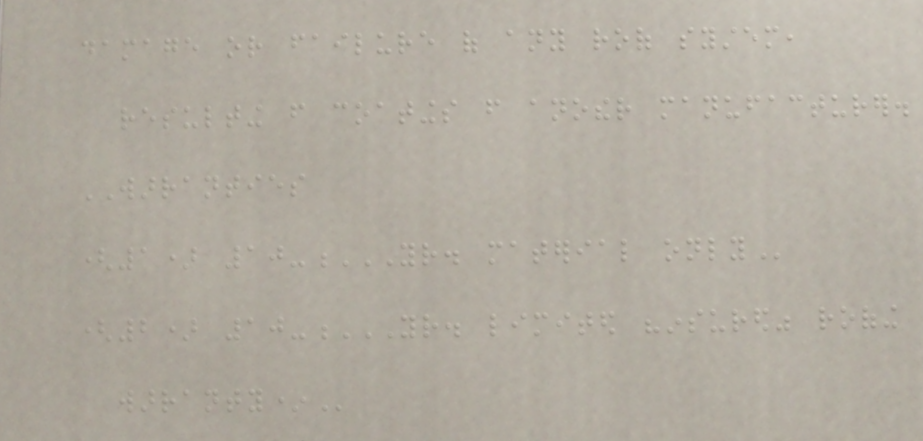damage or failure of any roof system,
resulting from coatings from another manufacturer.
WARRANTIES
(1) 10-YR. MATERIAL ONLY
(2) 10-YR. LIMITED "INSURED" ROOFING
WARRANTY*
